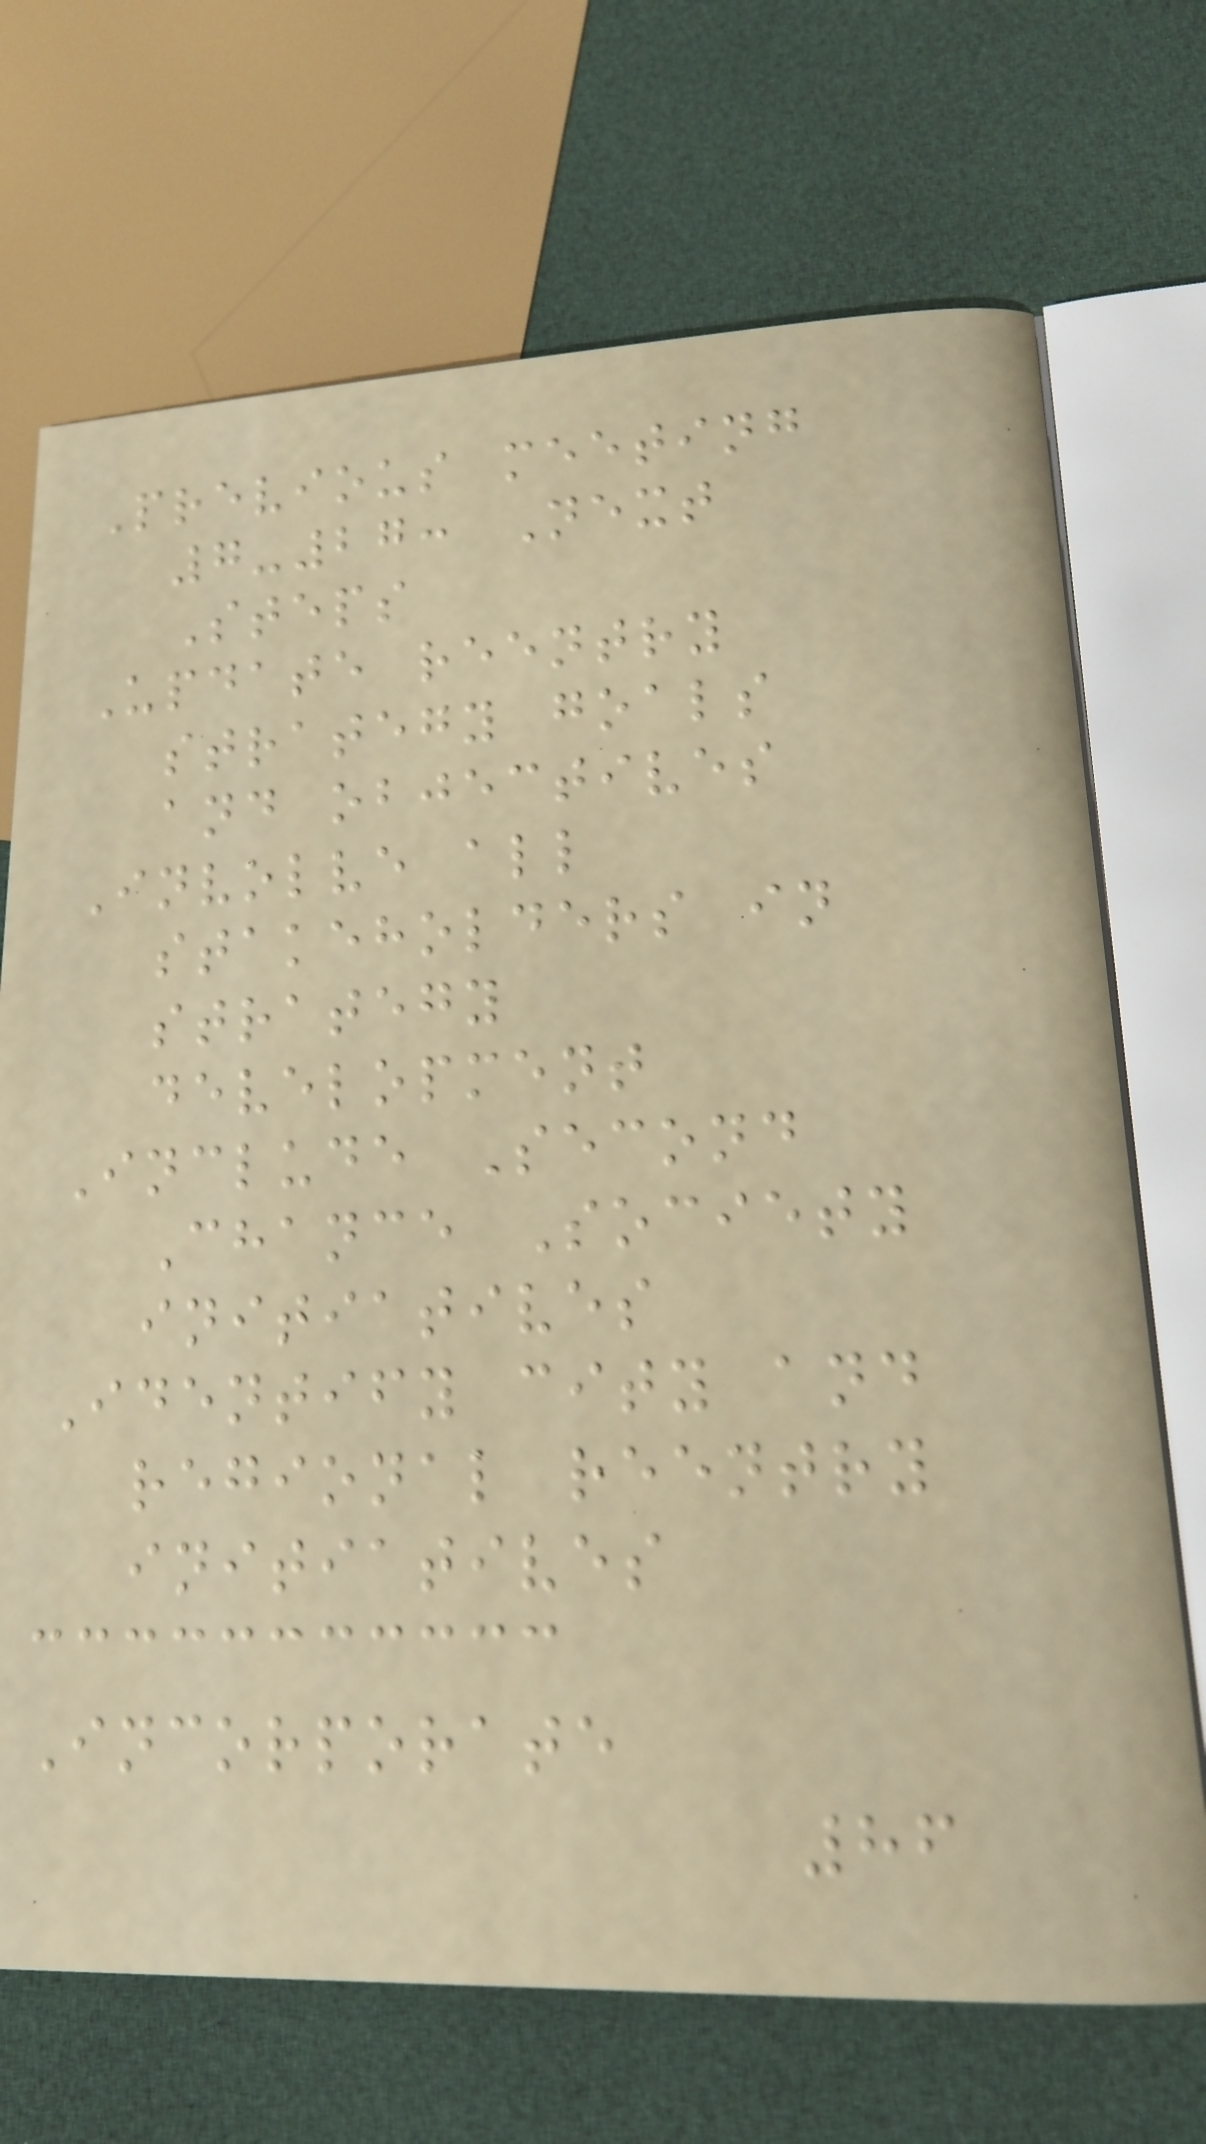Previous meeting
7-27: Next
Steps
Update reentry
strategy goals
and objectives
Involve all
stakeholders in
strategy
development
Include Second
Chance Society
initiatives
Identify city and
regional reentry
initiatives
Incorporate
86
